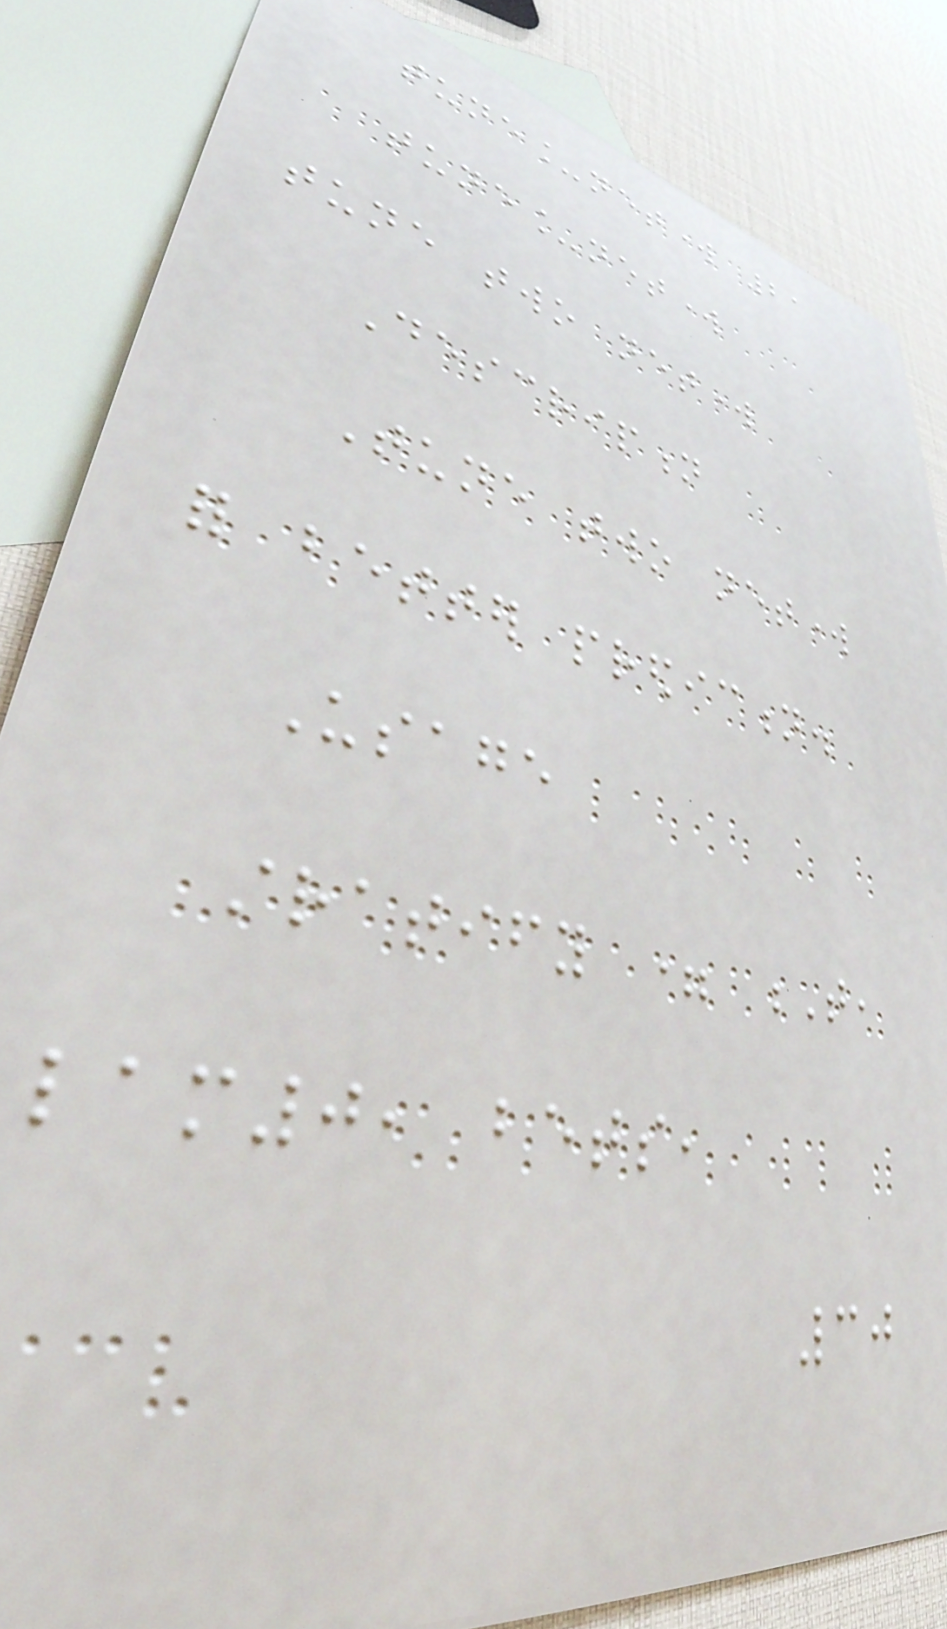tune_network 21
tune_network
tune two network
Description
Tune two network
for better prediction.
Usage
stratify = T,
lam0, bets,
30
